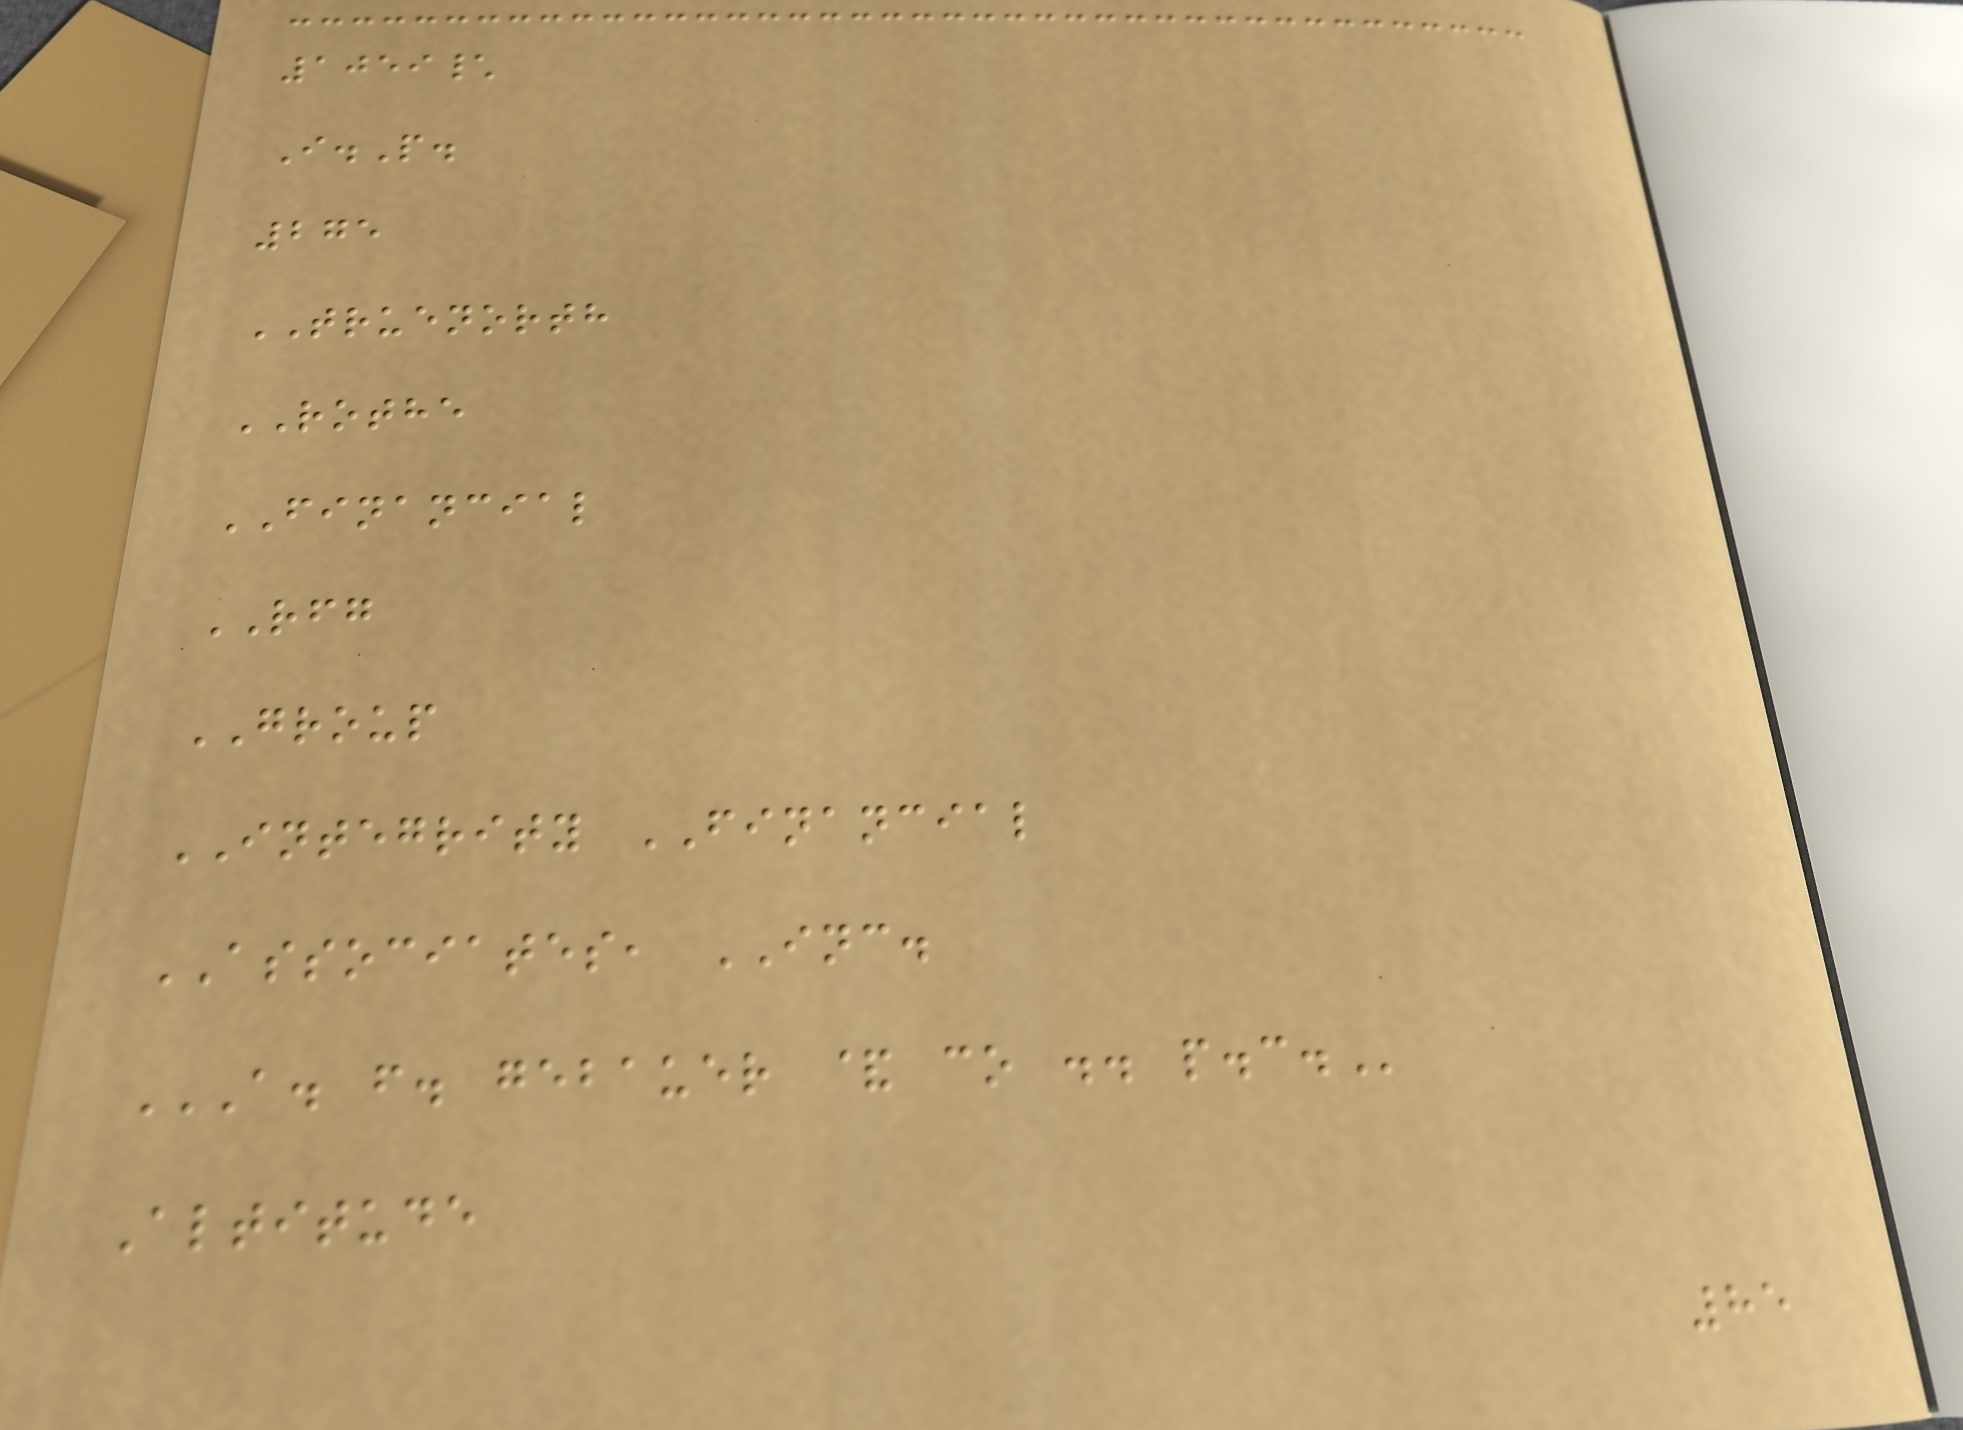1059\
I.P.
275
TRUENORTH
ROTHE
FINANCIAL
RFG
GROUP
INTEGRITY FINANCIAL
ASSOCIATES, INC.
A. F. GEBAUER & CO .. P.C.
Altitude
85
